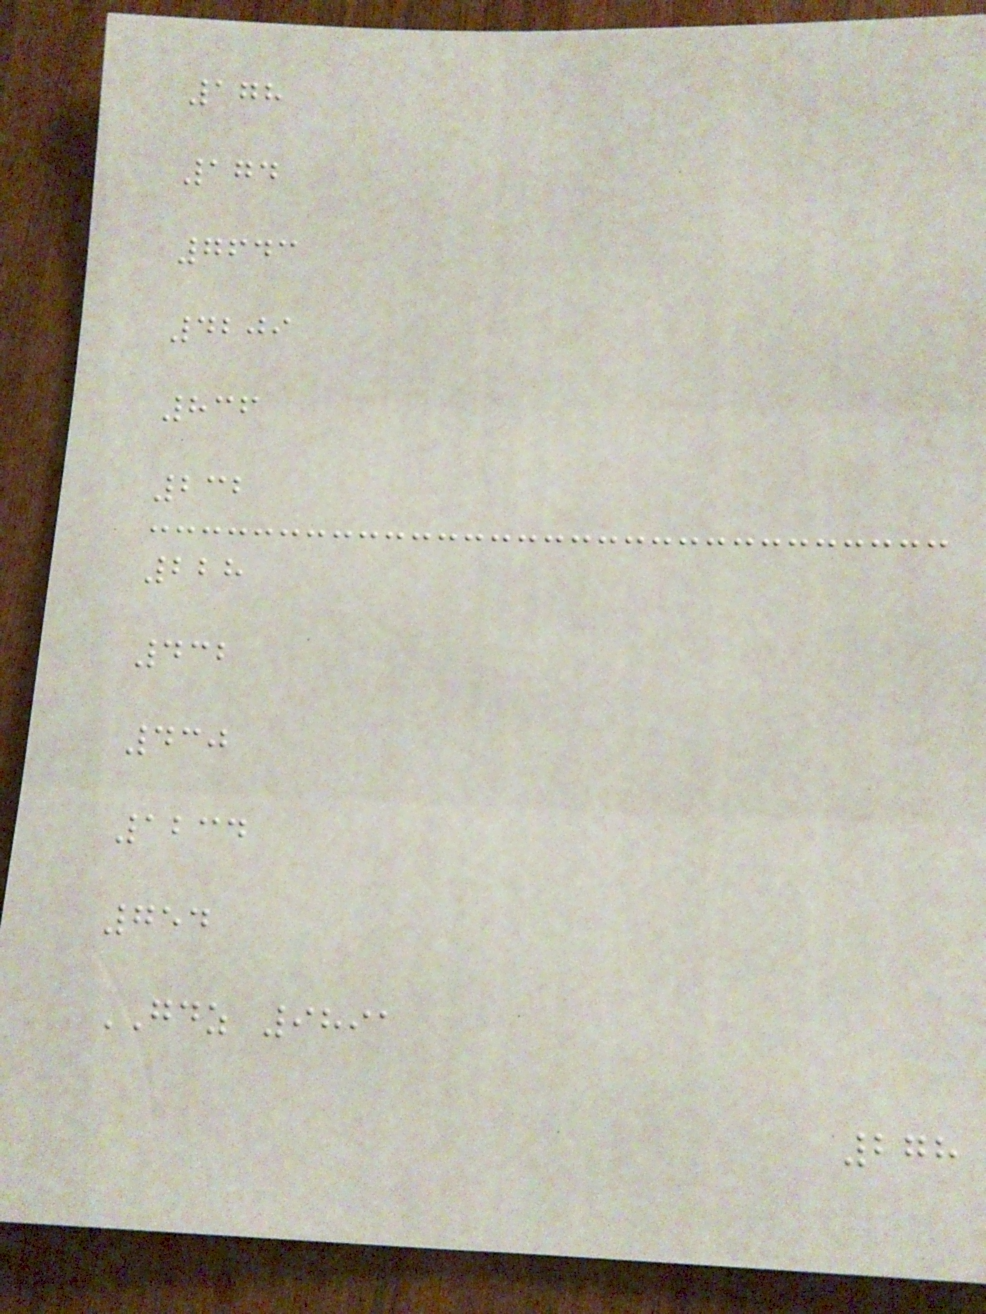178
174
7643
4209
836
232
228
432
430
1234
754
GDZ 9891
278
